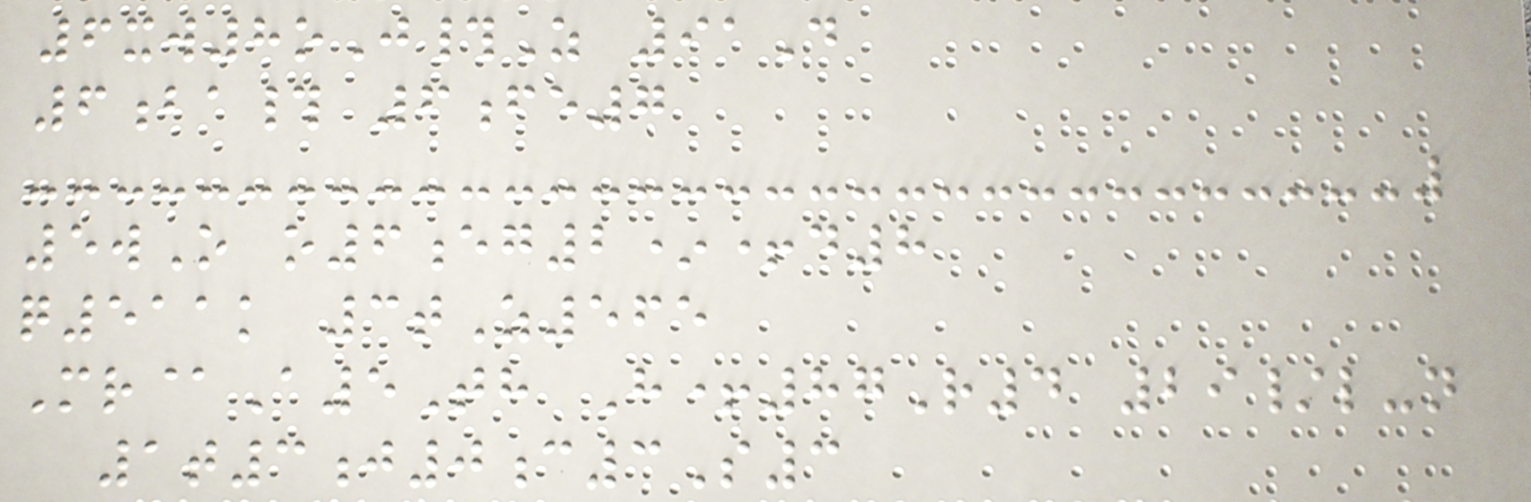6xw8oJ#Z 91D
6ba# 6fe7
5wO o6eg2*+d8
q511k 3tZ565
Mr@A5Th H+87R4 29/l-n
1t3j0c3S3
